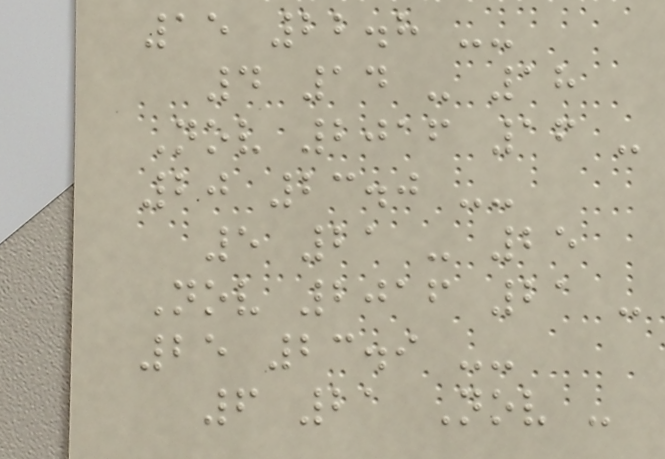15 22.8 --
4 14 - 18
Nov 2016 16 -
20 23.0 --
5 21 - 25
Nov 2016 21 -
25 23.9 --
6 21 Nov -
